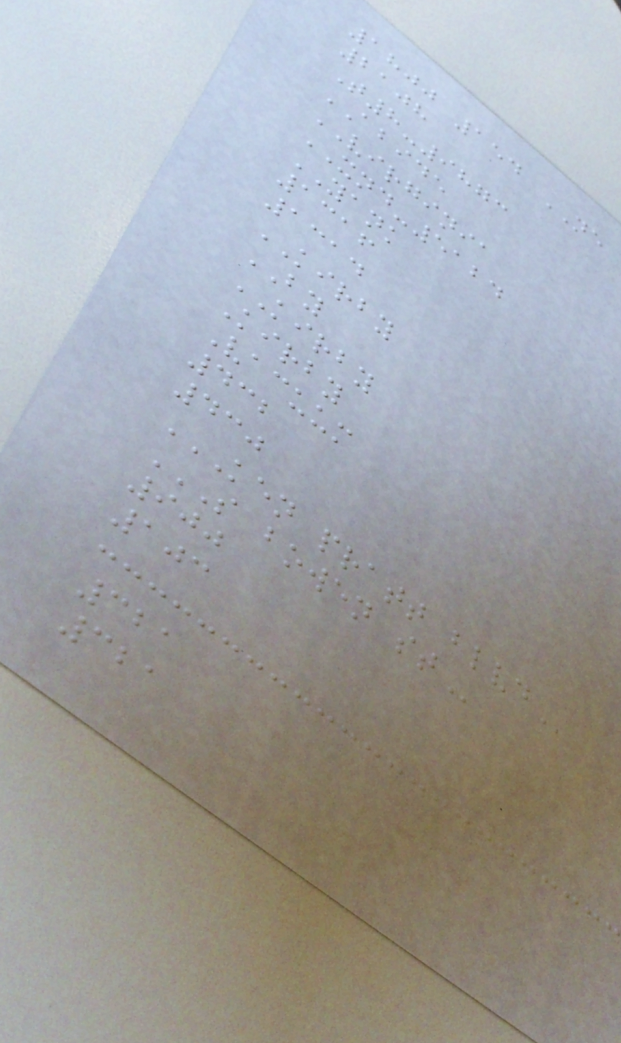1800 154 NE
2108
T8-9873
ABIDE
VIRGINIA
XND-5124
YANK
1316
1314
KIRBY
BY
KIRBY
Kirby
Vacuum
432
430
KEN PRATT BLVD
S BOWEN ST
900
103
321
321
